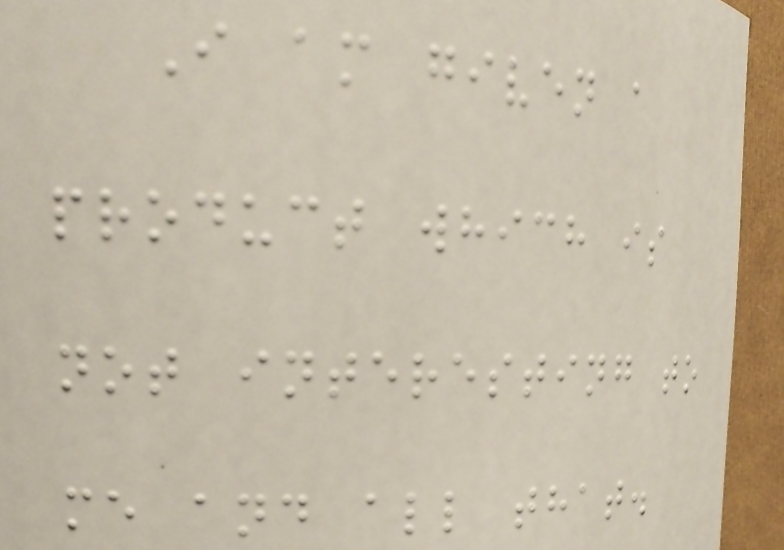I am given a
product which is
not interesting to
me and all that.
